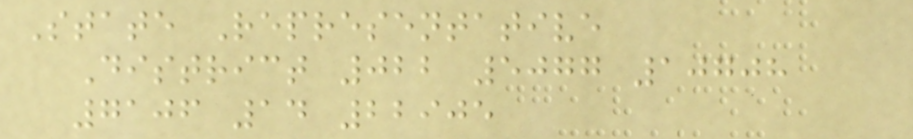State Representative
District 022 5077 10708
7106 14 22905
